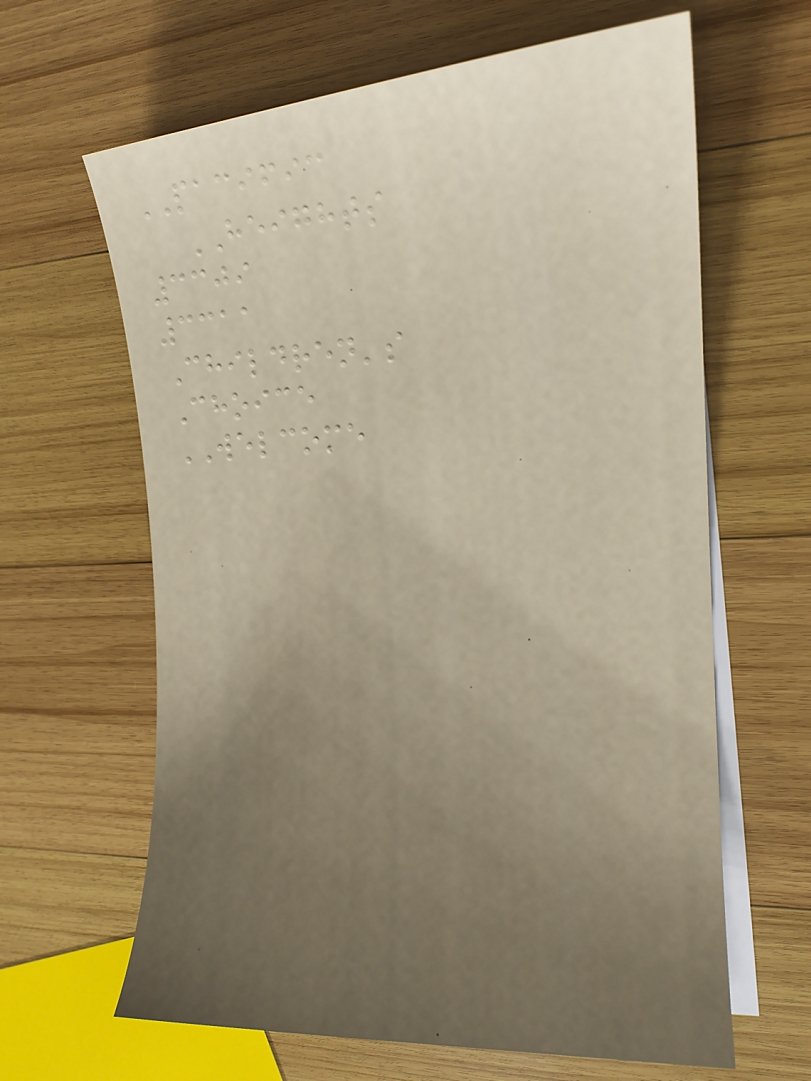PACIFIC
HEIGHTS
3309
3311
Children's
Choice
WELCOME
